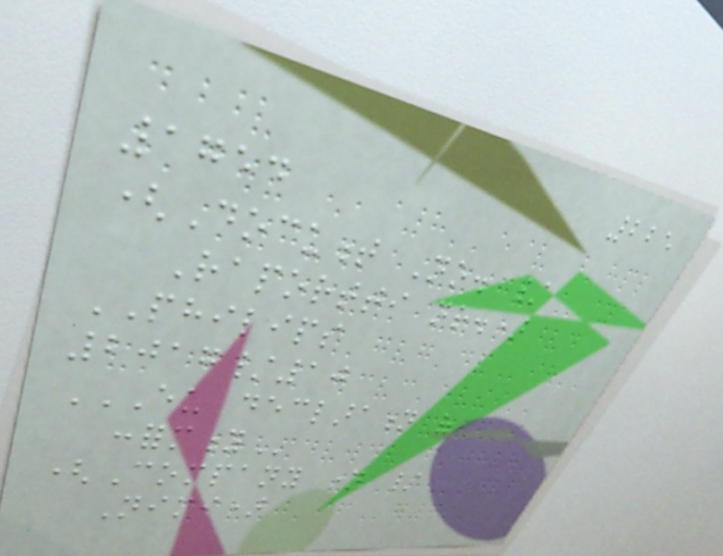225
1754
(Document No. /
Raportti nr.)
PHILIPS
2017/10
EU DECLARATION OF
CONFORMITY
(Company name /
Nimi)
